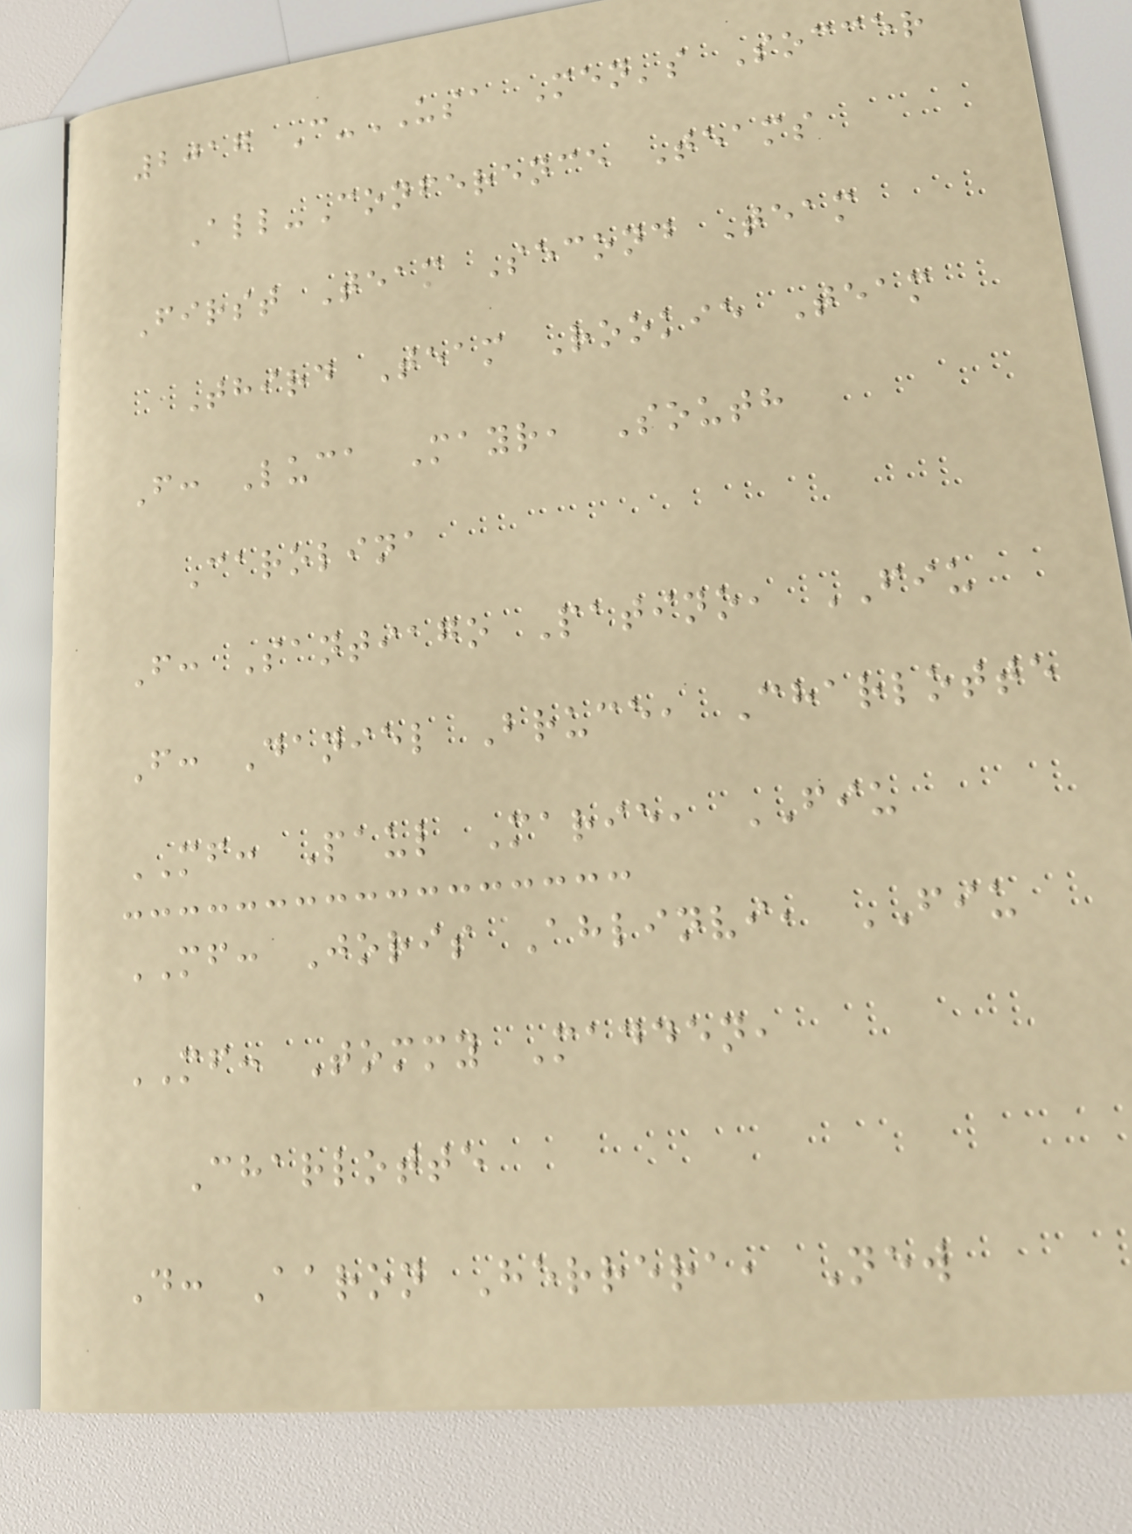2017 C-USA Men's Soccer
All-Conference Teams
First Team Second Team
Third Team Rookie Team
F: Luca Mayr, South
Carolina
F: Santiago Patino, FIU
F: Daniel Bruce, Charlotte
MF: Paul Marie, FIU
MF: Joris Ahlinvi, FIU
MF: Tommy Madden,
Charlotte
D: Aaron Herrera, New
